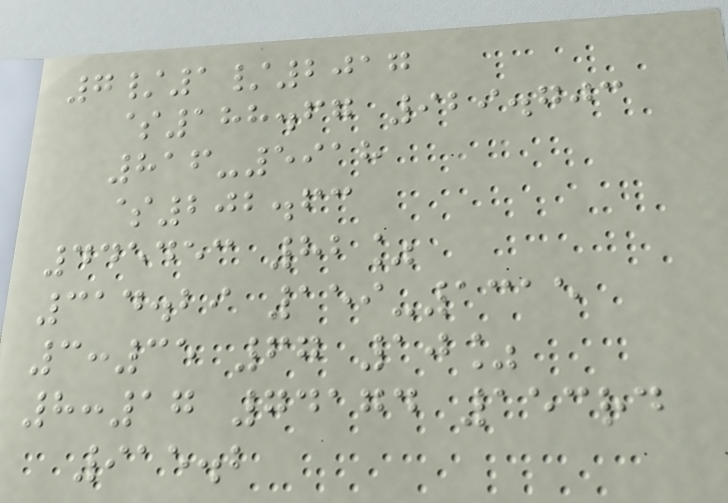7/1/2017
$188.67 929.703
816-5918
$202.63
445453 82%
314.29 159-1315
3:35 67 10%
8:17 74174 153rd
915.2
